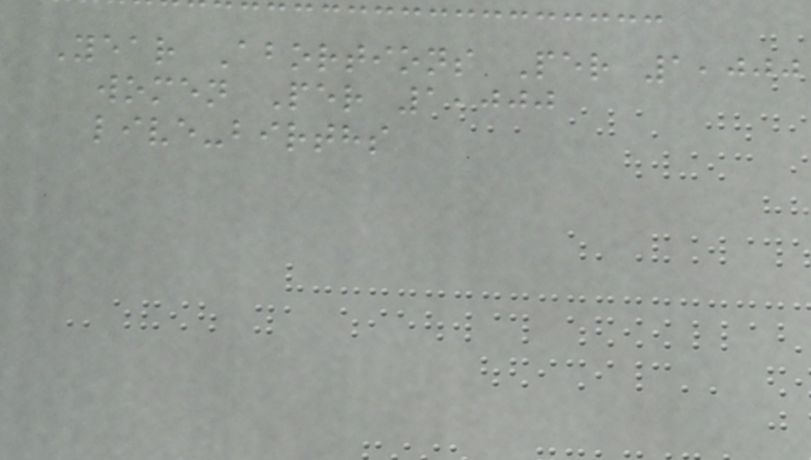Year Abortions Per 1,000
women Per 1,000
live-births
